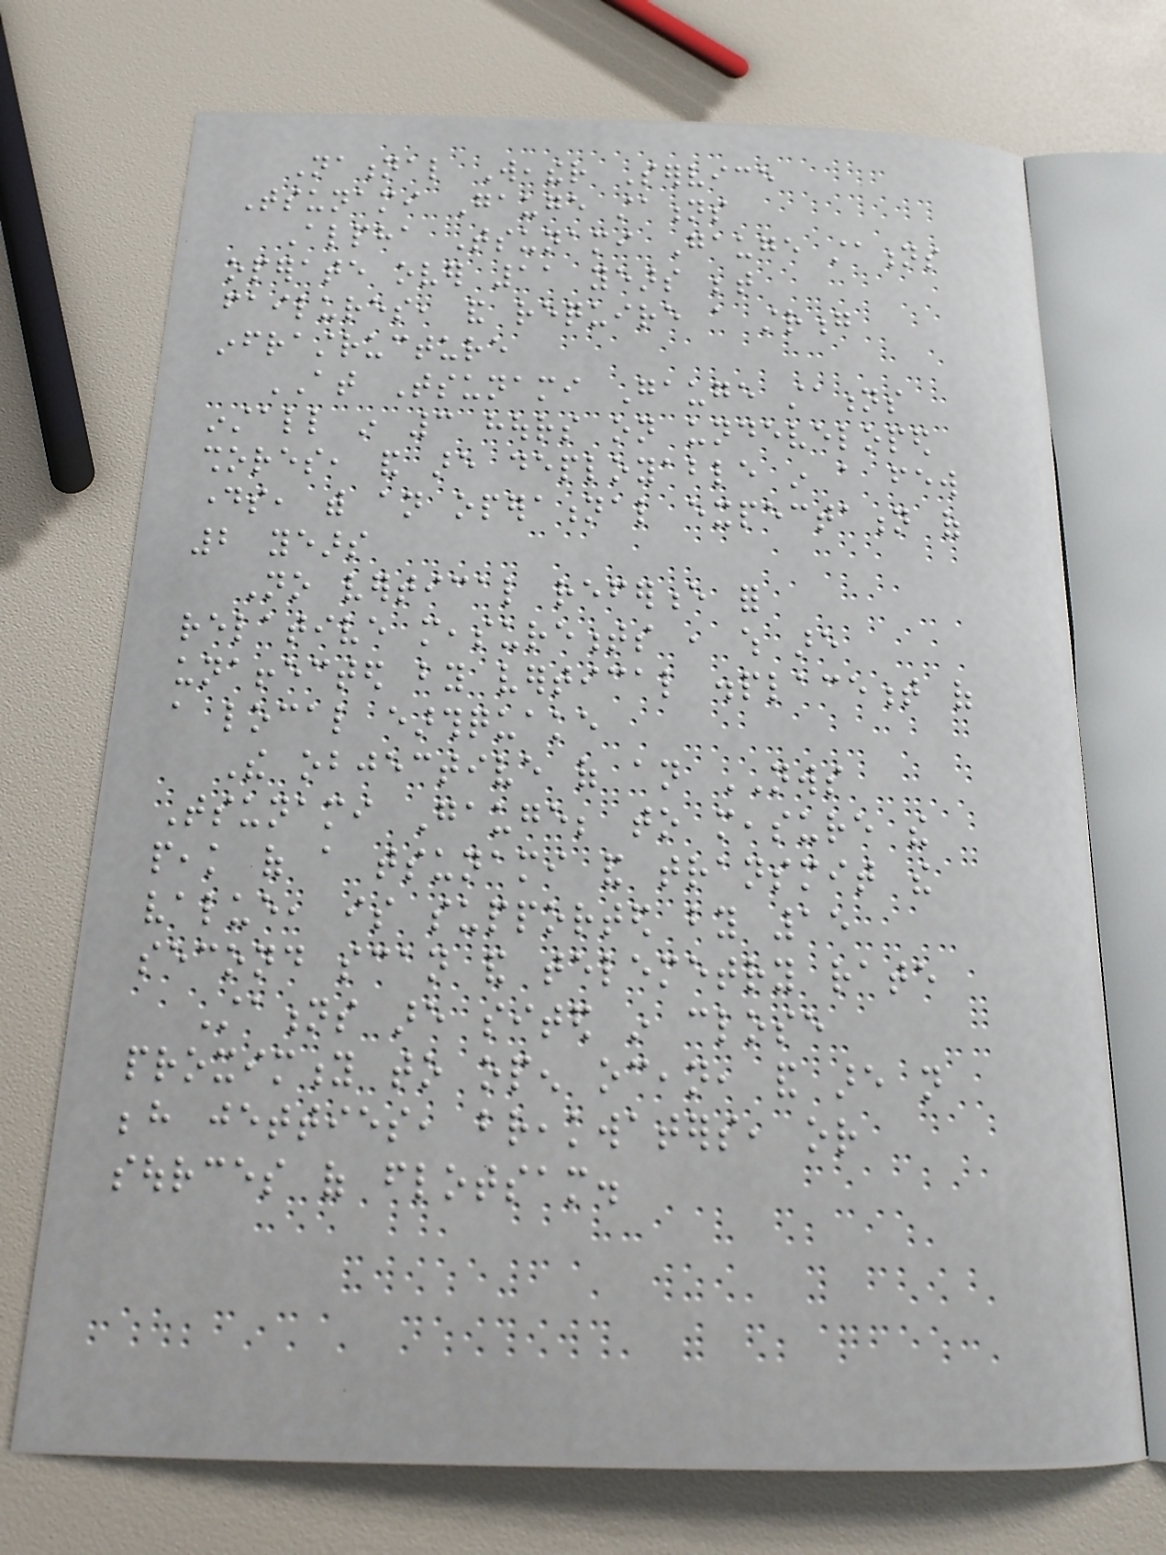National Weather Service
Tsunami Gauge stations
Alpha Tsunami Gauge stations
operate over 11 years between
failures, and require a strong
infrastructure
AT Tsunami Gauge stations
install in 3 hours on undeveloped
shores, and are deployable in a few
days, with an operational expectation of
2 years
No vertical reference for
relative measurements , which are
unaffected by vertical displacement of
a local earthquake
The objective of an NWS
Tsunami Gauge; to measure the
peak of a tsunami and transmit the
value, is supported by 15
second scan and telemetry rate
Stations are sited in close
proximity to open ocean, and are not
behind jetties, breakwaters, or
sources of flotsam.
